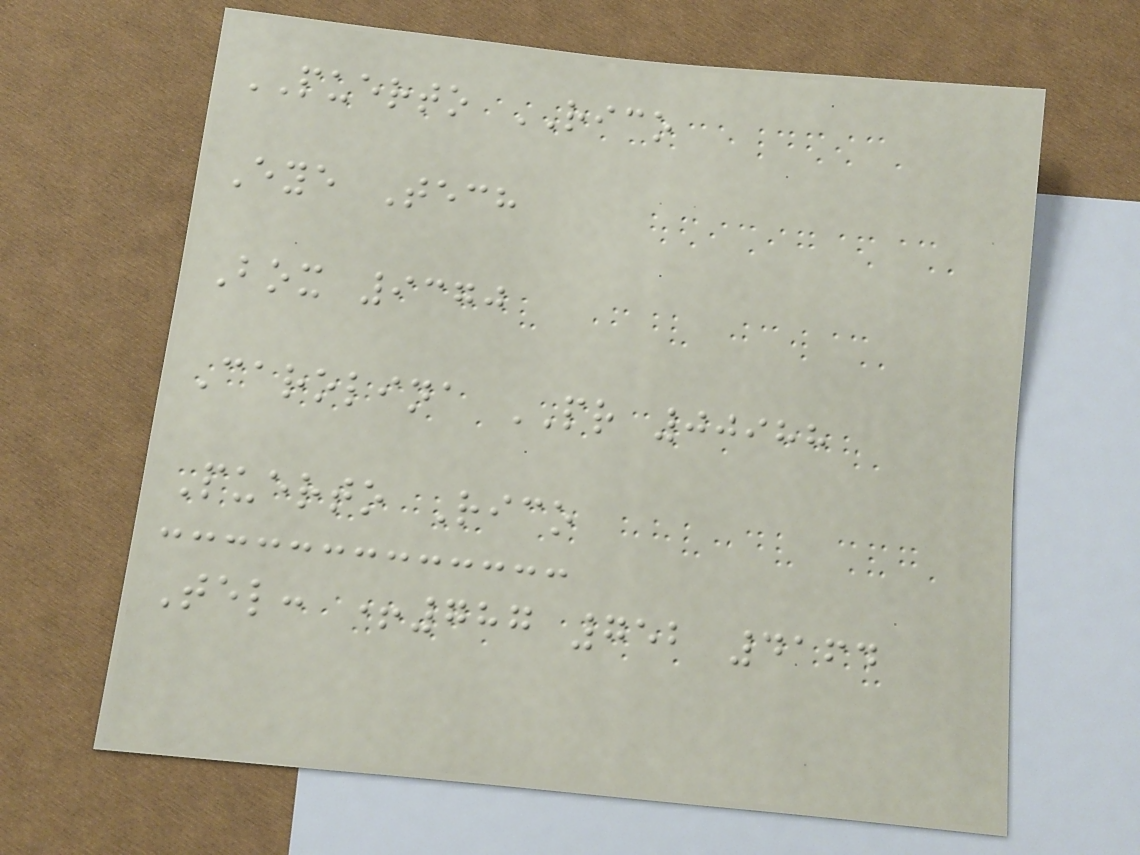PUERTO RICO
Eye Tech
Box 9370
Carolina PR 00988
Puerto Rico
Tel: +787 752 4164
